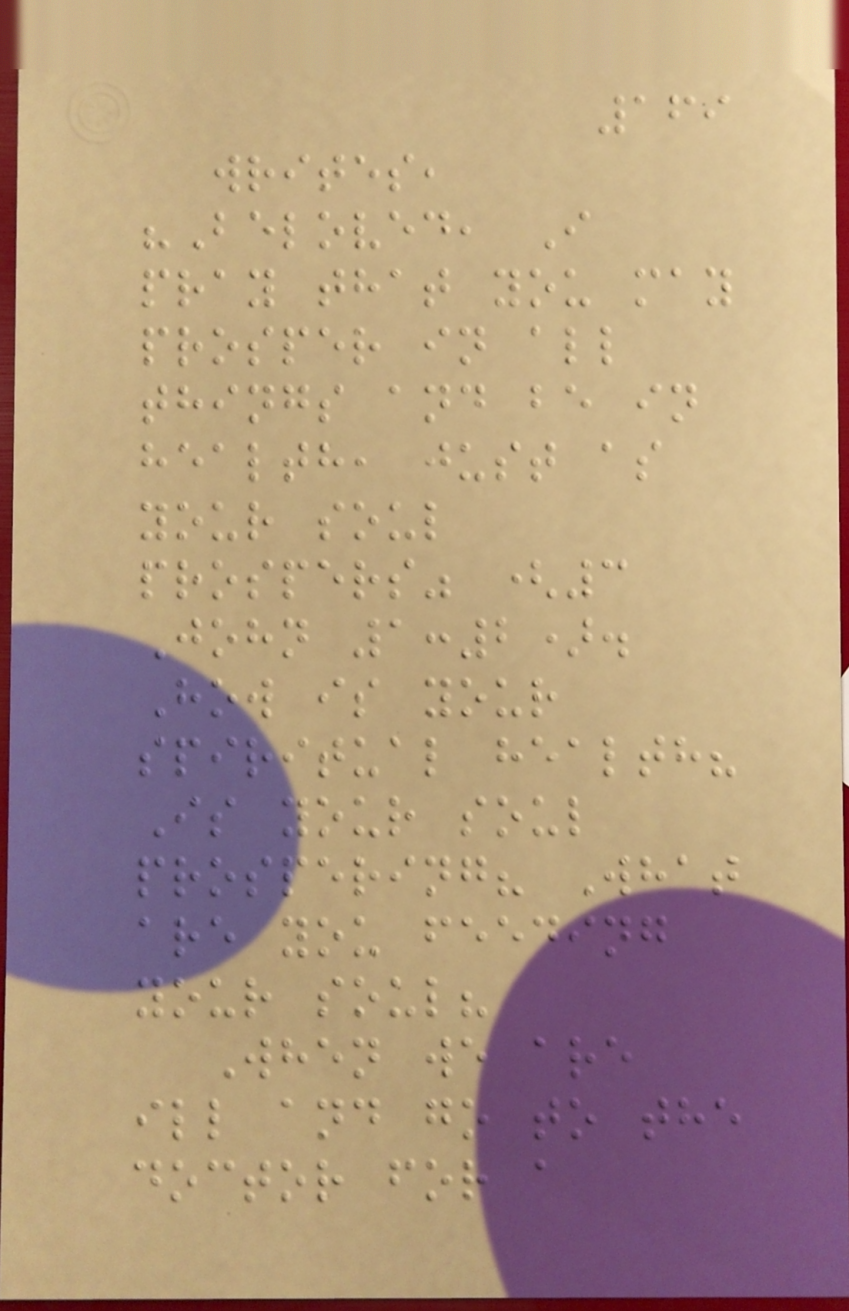169
writes,
"Beloved, I
pray that you may
prosper in all
things and be in
health, just as
your soul
prospers" (3
John 1:2).
How is your
spiritual health?
Is your soul
prospering? What
are you feeding
your soul?
When we are
ill and go to the
doctor for a
